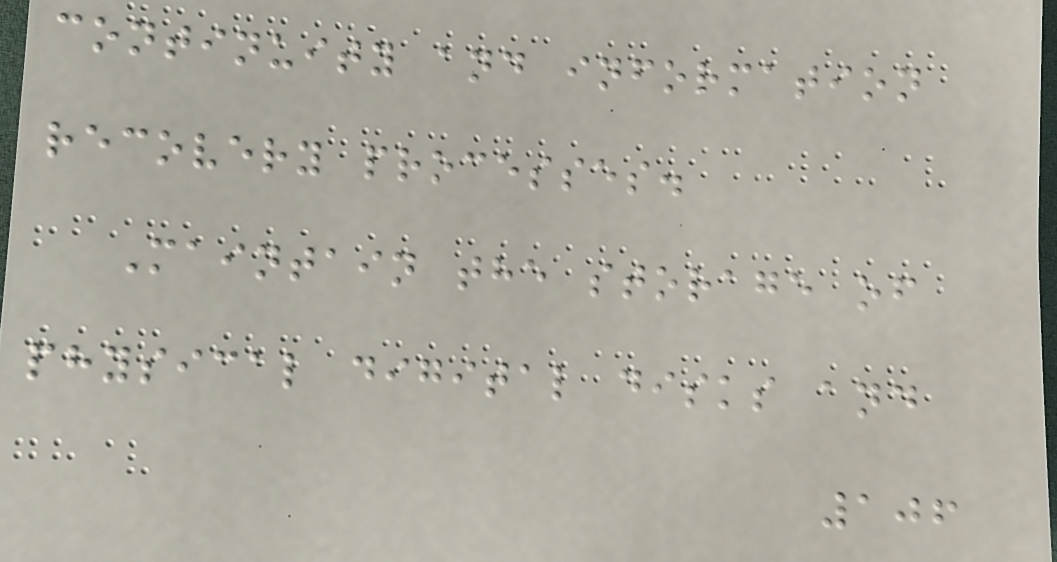continuity and information
recovery processes.
Maintain the storage of
physical digital disks and
106
